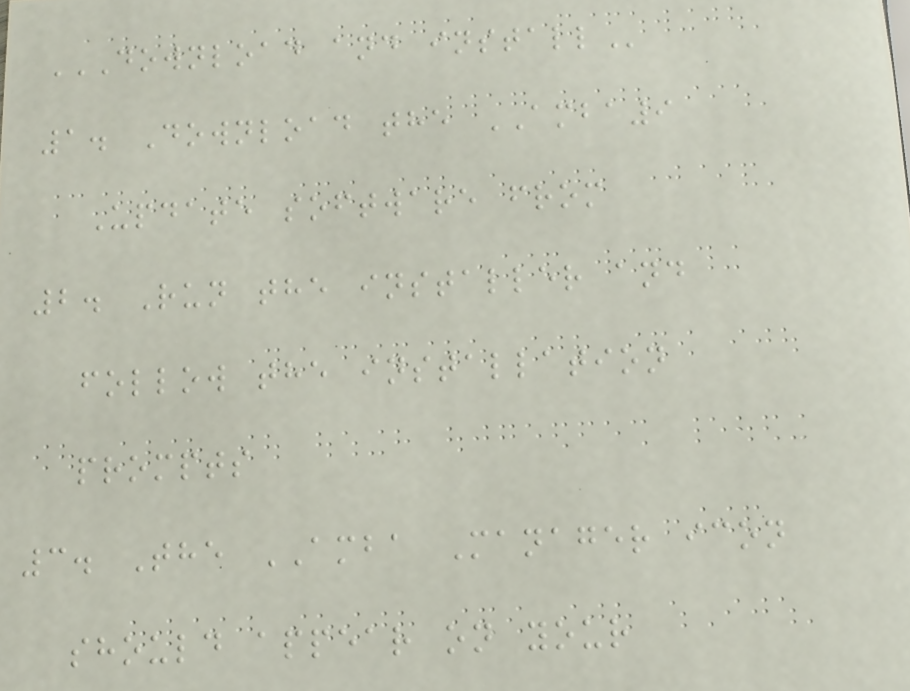DOWNLOAD AND INSTALL
1. Download the AMBA9
Update software from
2. Run the installer and
follow the installation
prompts
3. The AMBA Manager icon
should appear on your
